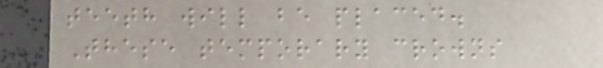teeth will be placed.
These temporary crowns
